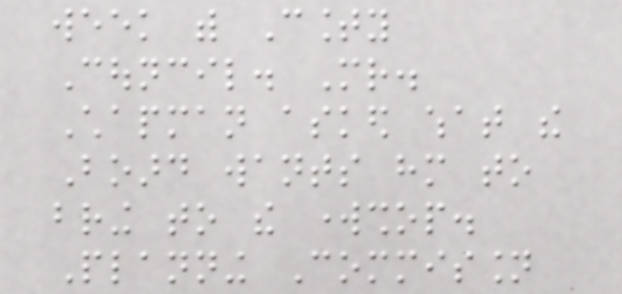week with County
Council. Mr.
Chapman asked what the
Board wants him to
bring to the workshop.
Planning Commission
